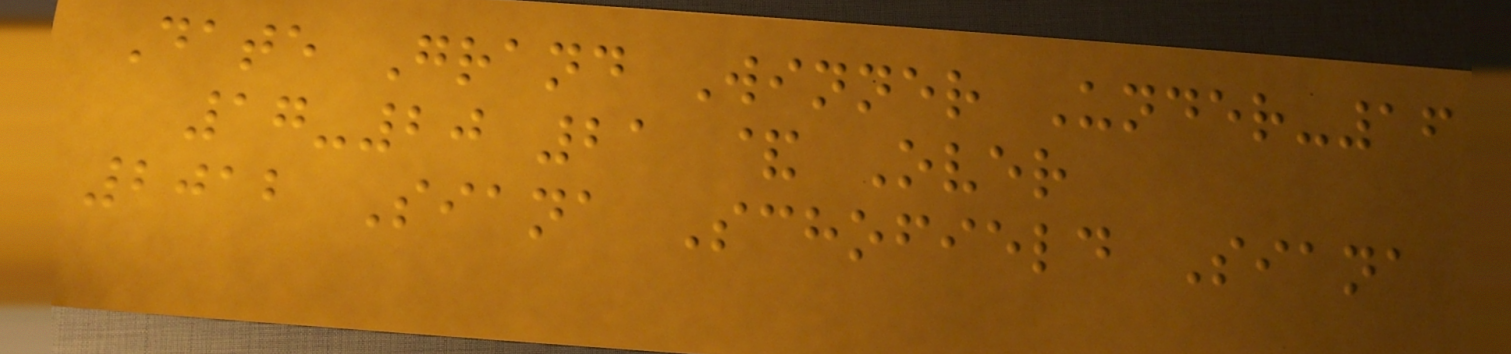Date Grand Winner Under-16
17-20 21 & Over
2012 Siana Schofield Siana
